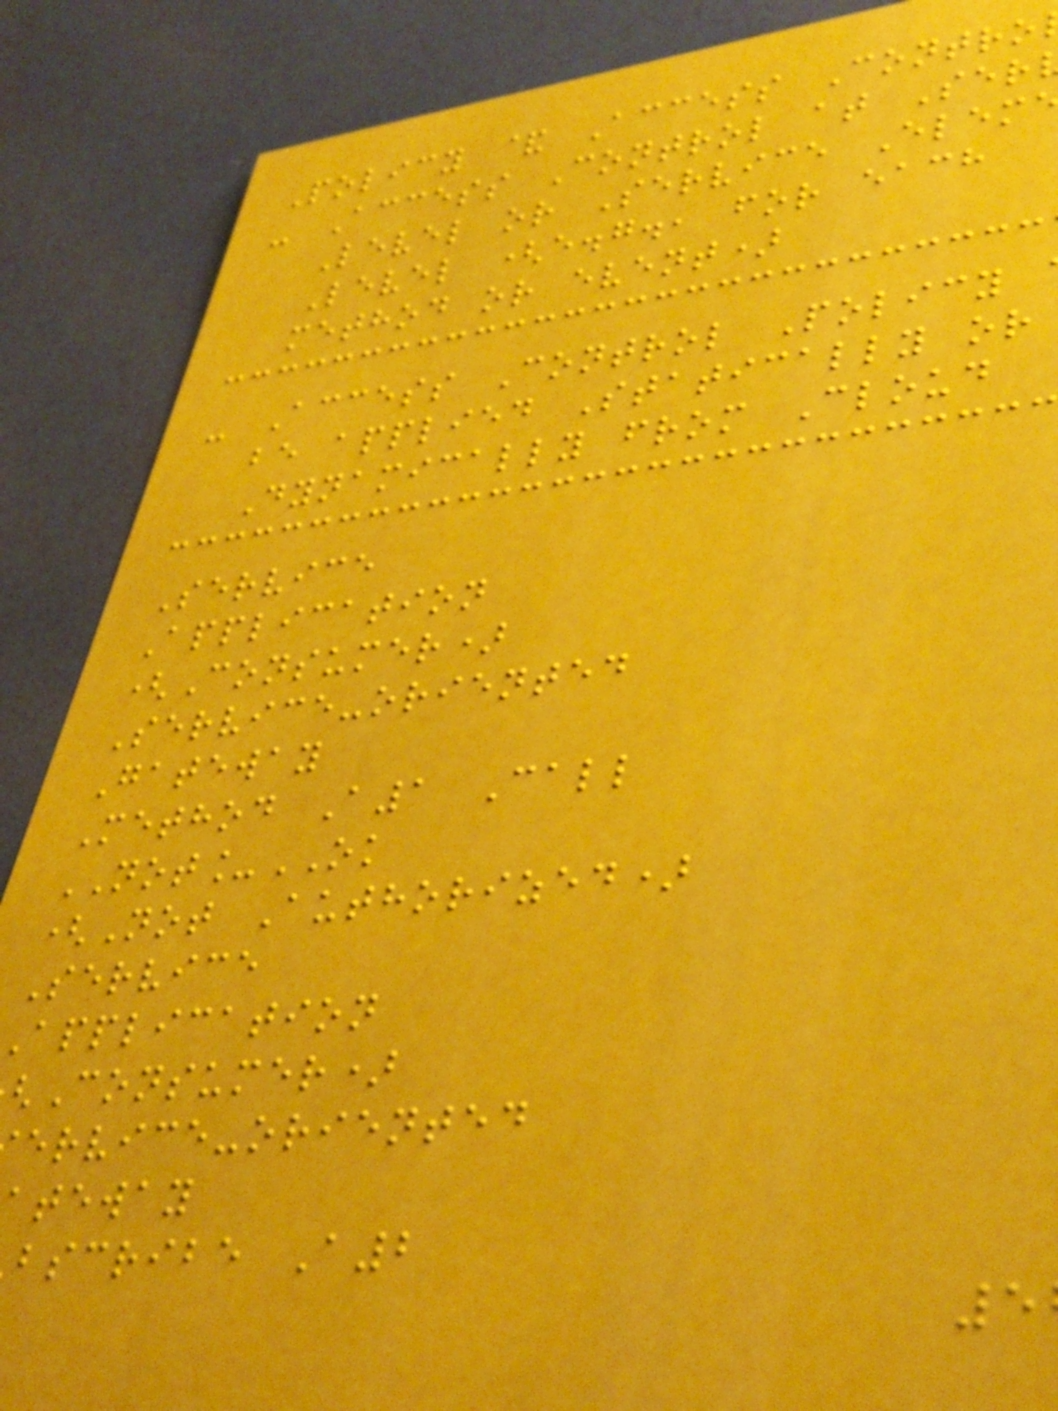Policy & Access Contro
- Access Control at Ser
Level or Service Elem
Level (e.g., for each
method or event)
- Access Control Policy
be applied Statically or
Dynamically from Cloud
Service
Application
(Consumer)
Service-oriented
Gateway
Method A1 Call
NOT_OK
(Not Authorized)
Service
application
Consumer)
ervice-oriented
ateway
bscribe A2
